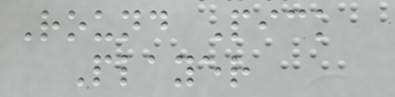Round Pick
Player
